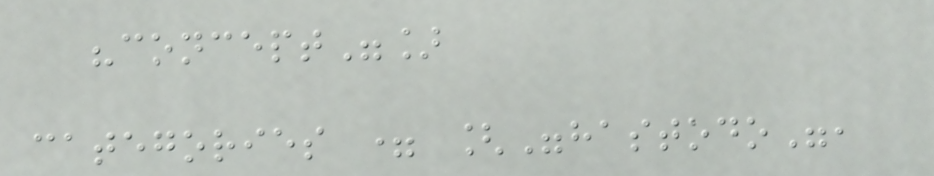"concept"]
categories = ["hastodo",
